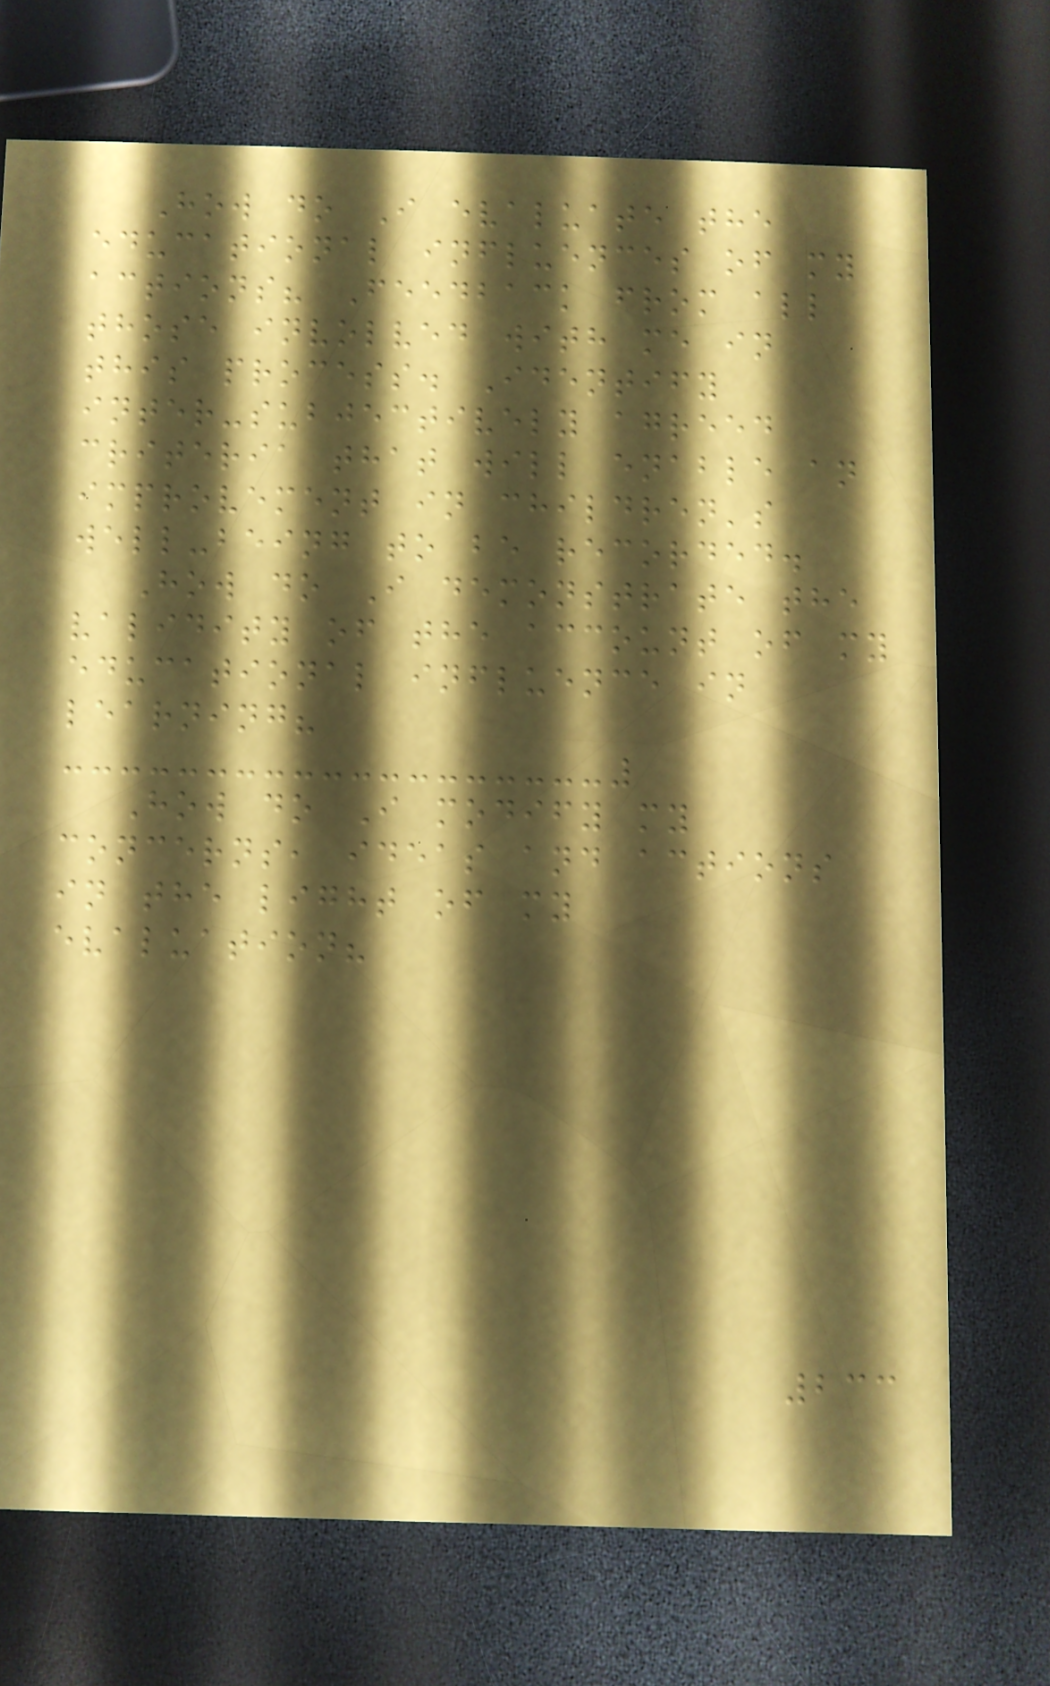How do I evaluate the
educational influences of my
actions? Feedback from all
those involved with me in
this process. Identify
inter-subjectively agreed
criteria that will enable an
improvement in children's
well-being to be recorded.
How do I demonstrate the
validity of the account of my
educational influence in
learning?
How do I modify my
concerns, ideas and actions
in the light of my
evaluation?
233
